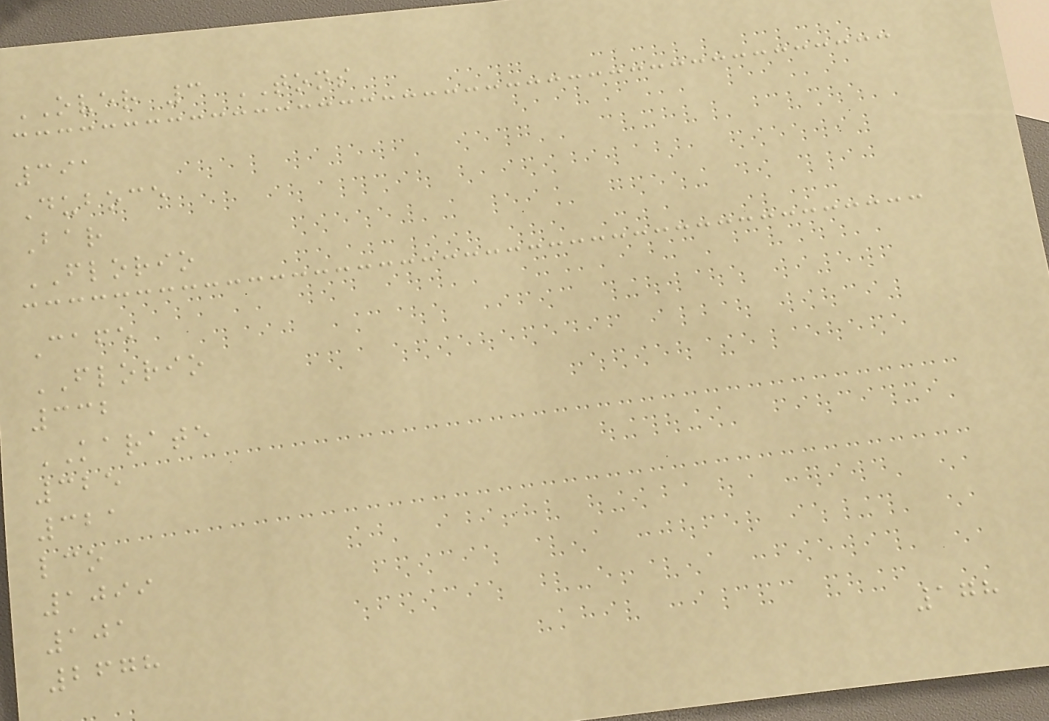OVER 3 TONS
391
Duboce
Bar
FLORIO
Cafe
FLORIO
332
KARATE
325
321
lco
1099
101
2678
178
